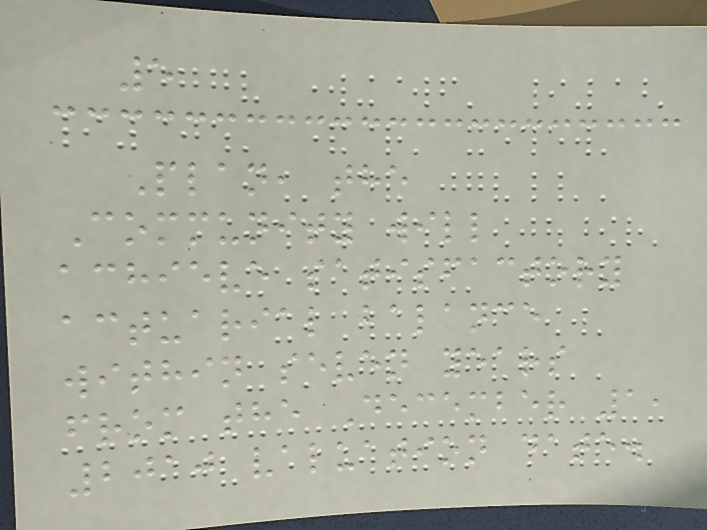5
Plan, the
Community will
achieve satisfactory
actuarial balance
within seven years
from the December 1,
2010 valuation date.
